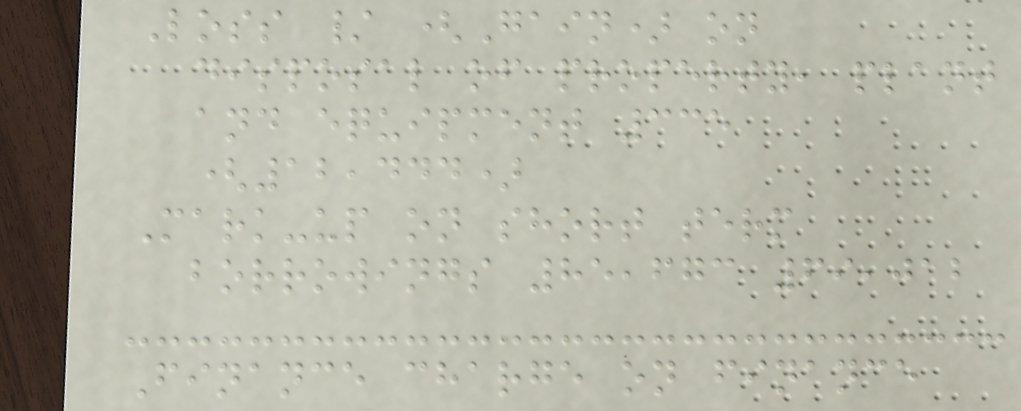Loss / (Gain) on
disposal of property, plant
and equipment 335
(12,444)
Mark-up on short term
borrowings 85,673 69,012
Finance charge on finance
